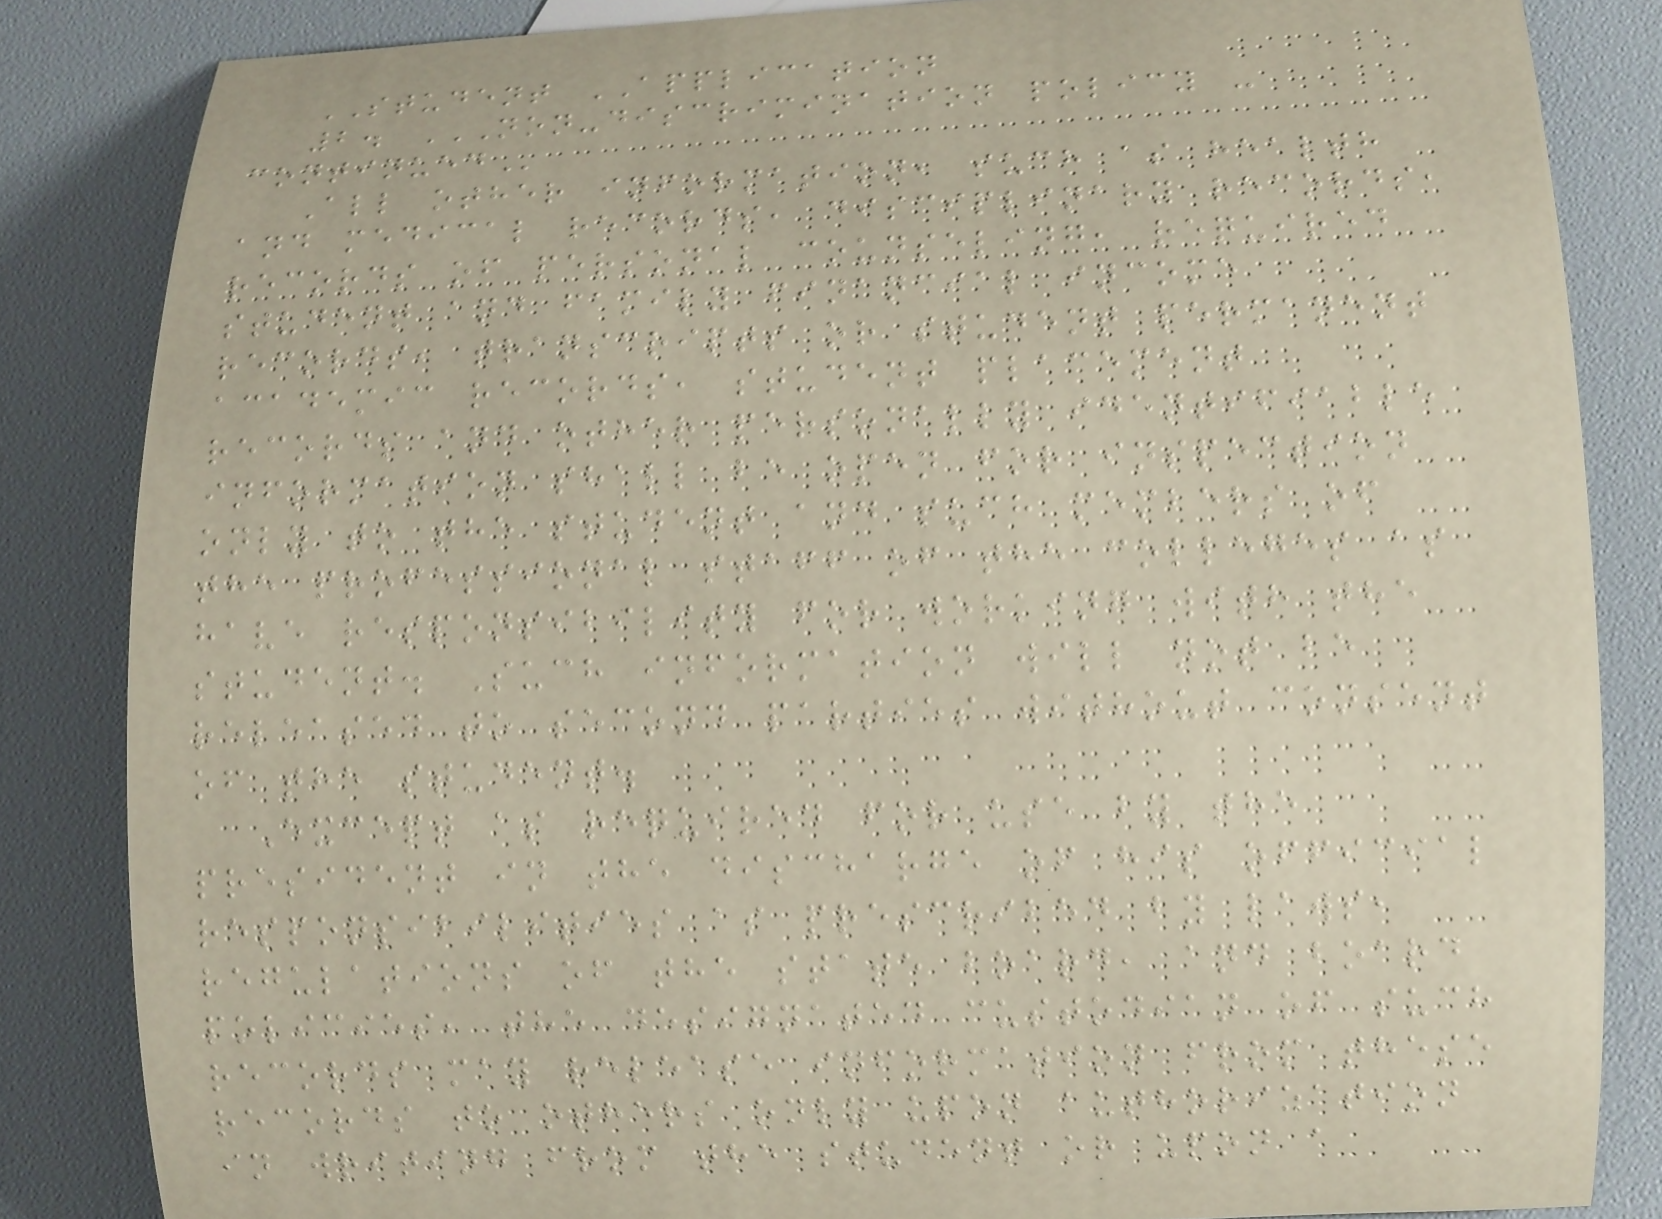STUDENT APPLICATION
2. NON-DISCRIMINATION POLICY -
CONTINUED
All other information, such as health
and medical records, disciplinary records,
records of personal counseling, required
student and family financial income
records, transcripts or student permanent
academic records, student placement
records and other personally identifiable
information shall be open for inspection
only to the student and such members of
the professional staff of the colleges as
have responsibility for working with the
student. Such information will not be
released to second parties without consent
of the student.
Except as required for use by the
president in the discharge of his official
responsibilities as prescribed by laws,
regulations of the state board, and board
policies, the designated custodian of such
records may release information from these
records to others only upon authorization
in writing from the student or upon a
